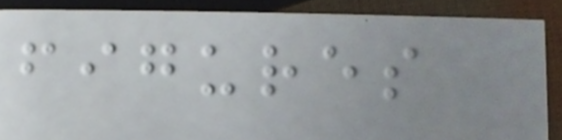figures
